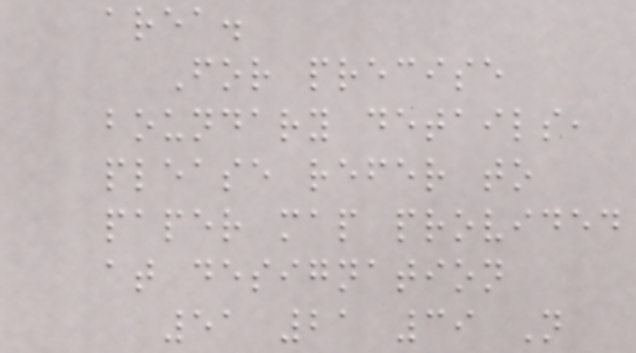area.
For precise
boundary details,
please refer to
paper map provided
at designation
51 21 39 N
